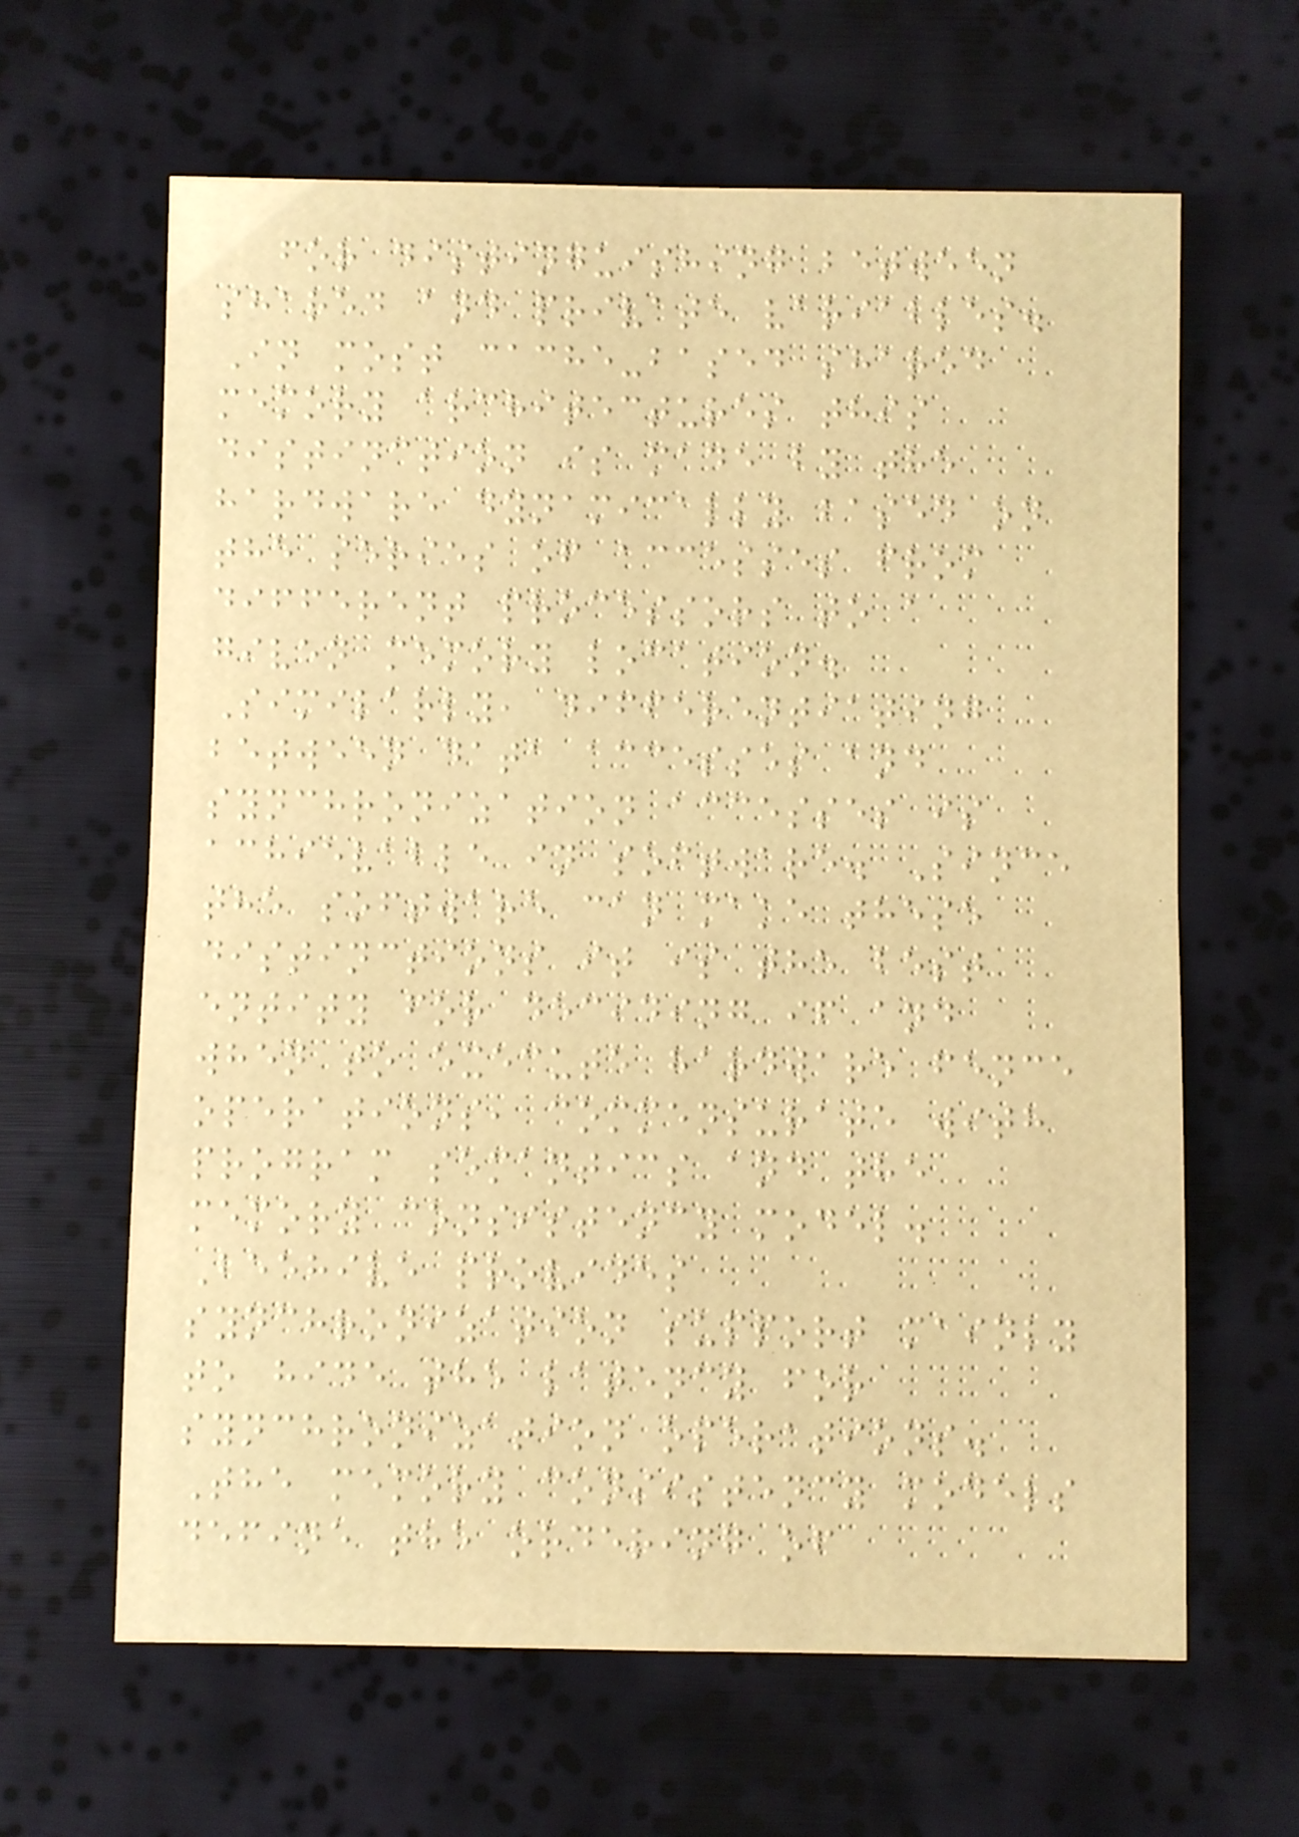for distinguishing between
shared and private variables.
In most cache-based shared
memory architectures this
distinction is made by the
hardware dynamically based on
the series of accesses from
different processors to a
given memory location.
Similarly, differentiating
between data accesses and
synchronization accesses is
achievable in software. Since
the software can make these
distinctions it is the best
entity for deciding if and
when to execute hardware fence
operations, commensurate with
program semantics and the
memory consistency model.
Beehive provides
synchronization support mainly
to hide the latency for
synchronization operations.
The memory consistency models
define the ordering of
